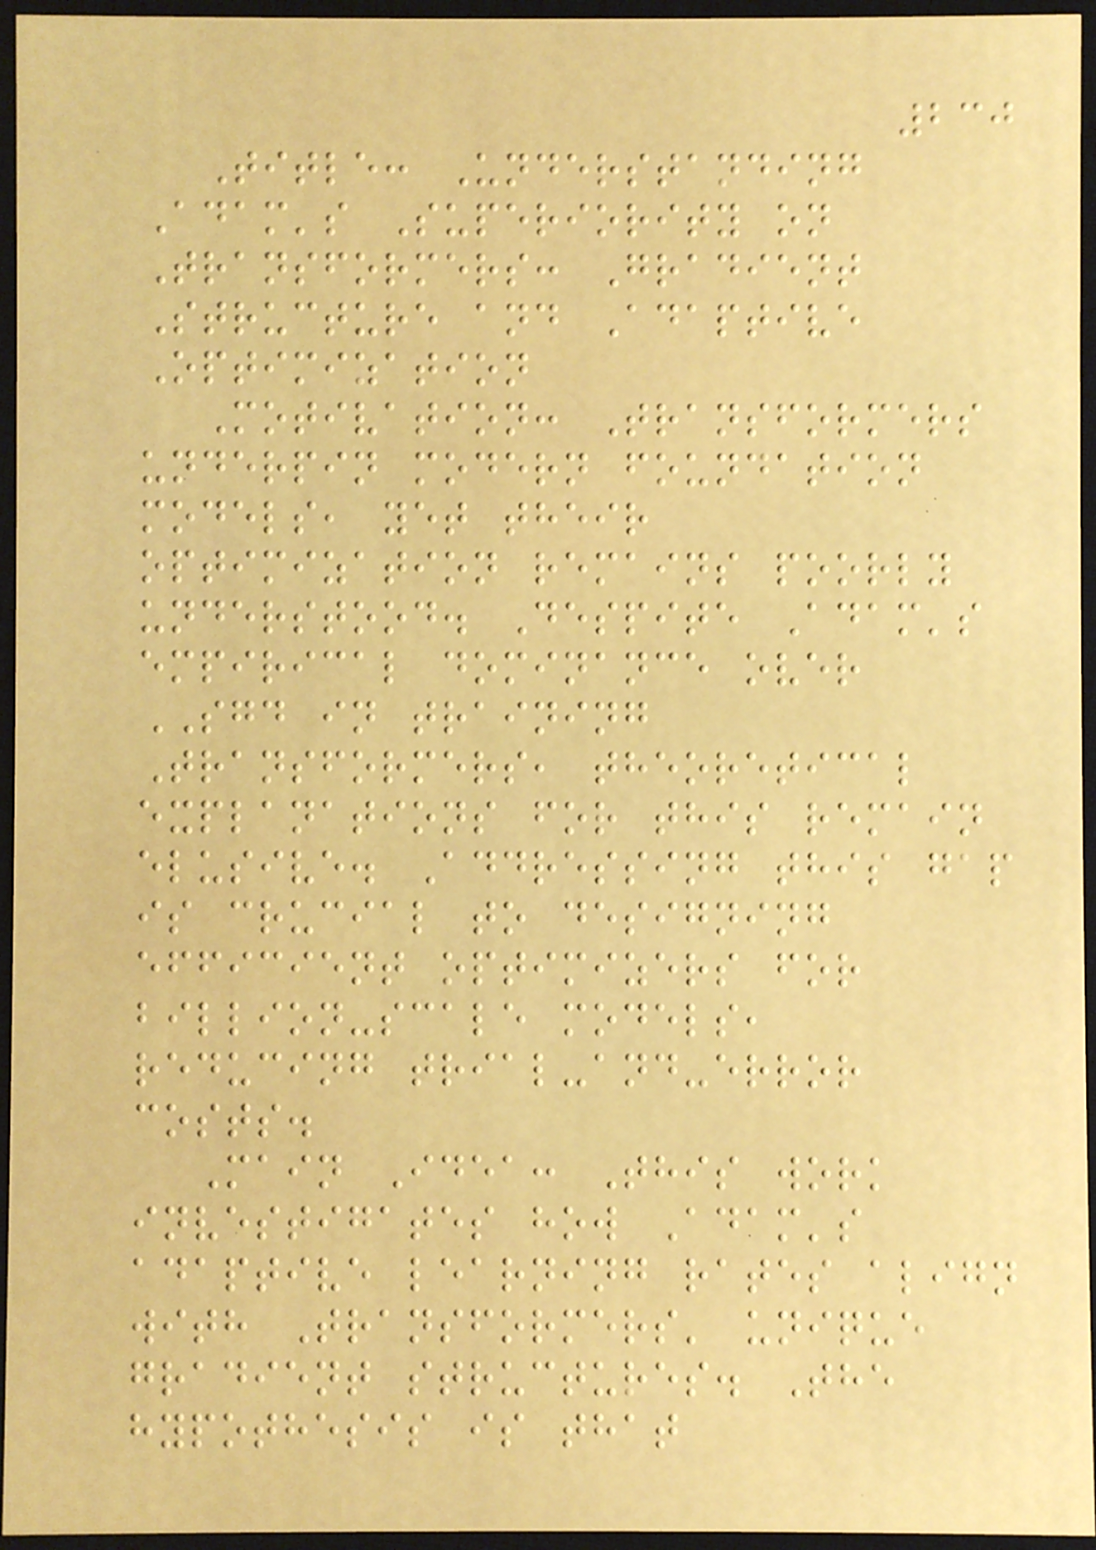230
Title: Understanding
Adam's Superiority on
Transformers: Gradient
Structure and Adaptive
Optimization
Motivation: Transformers
underpin modern foundation
models, yet their
optimization remains poorly
understood. Despite Adam's
empirical dominance over
SGD in training
Transformers, theoretical
explanations for this remain
elusive. Addressing this gap
is crucial to designing
efficient optimizers for
billion-scale models,
reducing trial-and-error
costs.
Main Idea: This work
investigates how Adam's
adaptive learning rates align
with Transformers' unique
gradient structures. The
hypothesis is that
